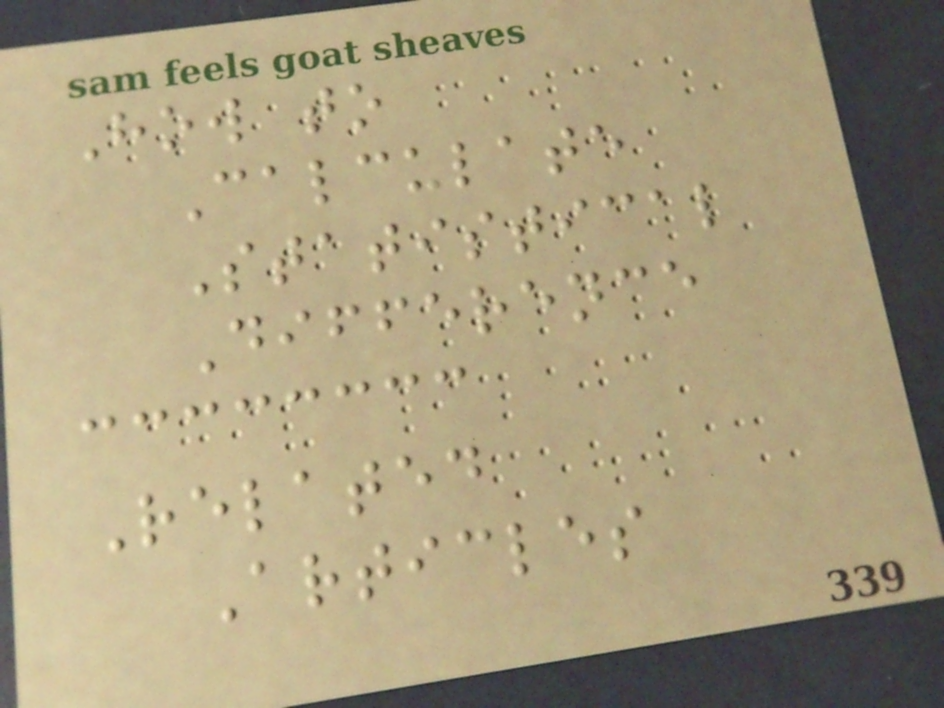How to
Calculate
Statistical
Difference
Related
Articles
